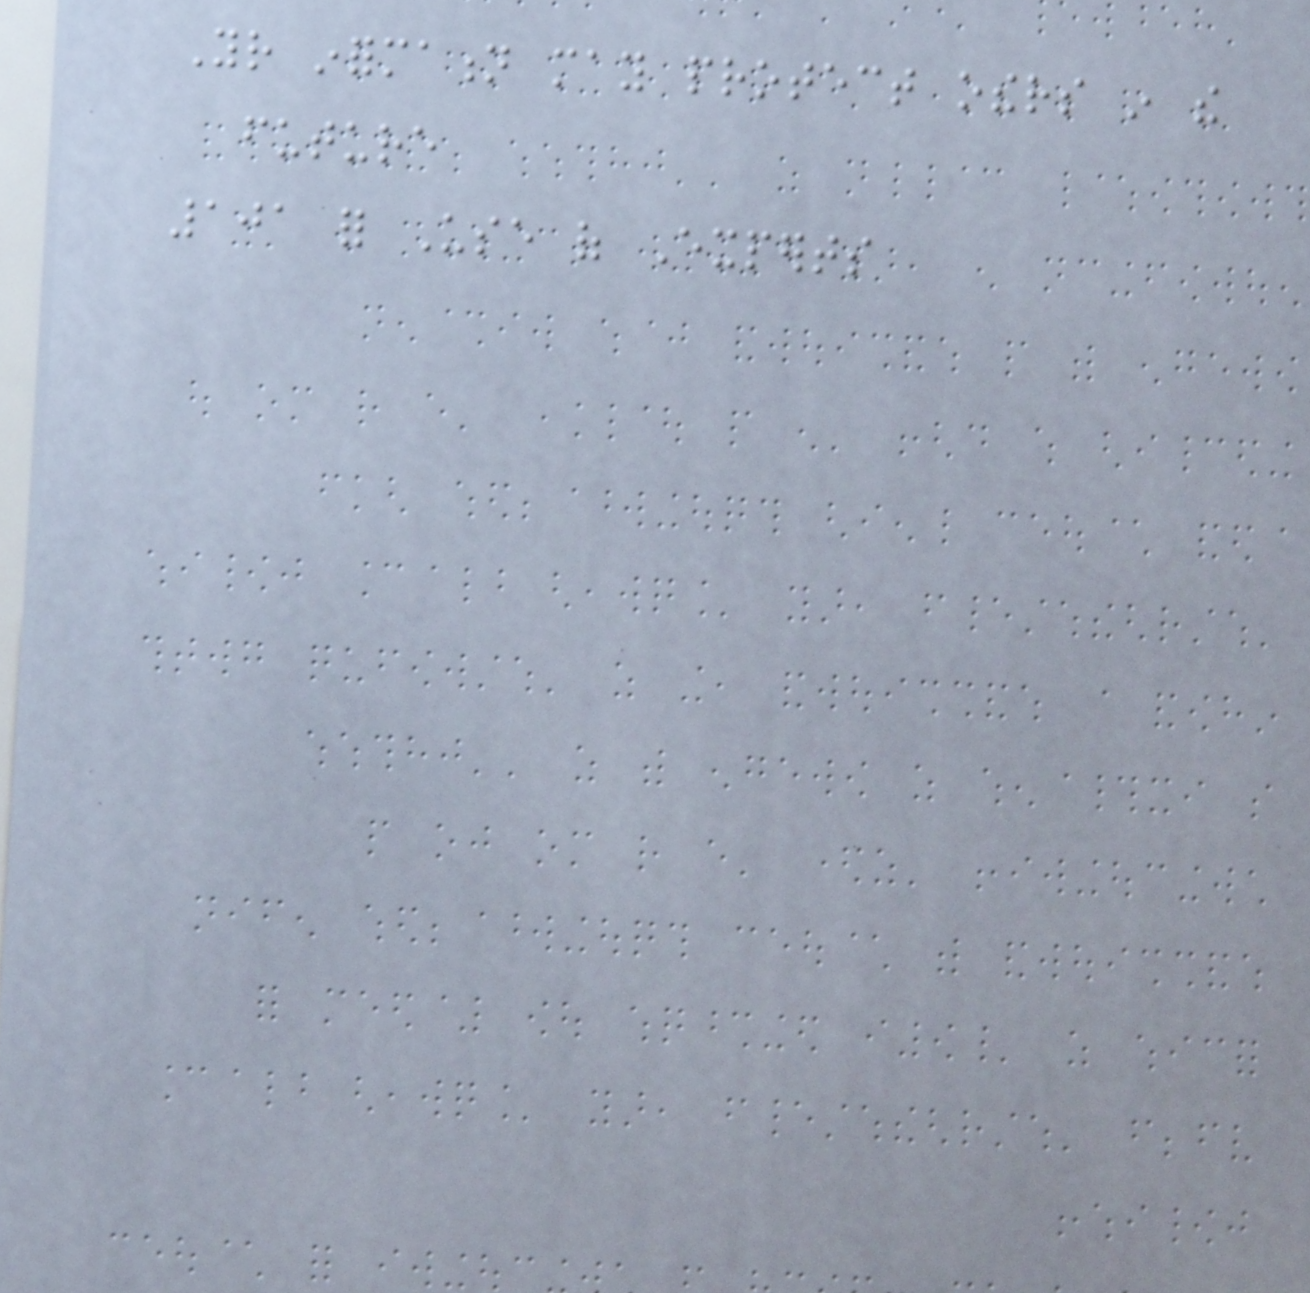Your information may protect others in the
future
101 for Use of Experts
